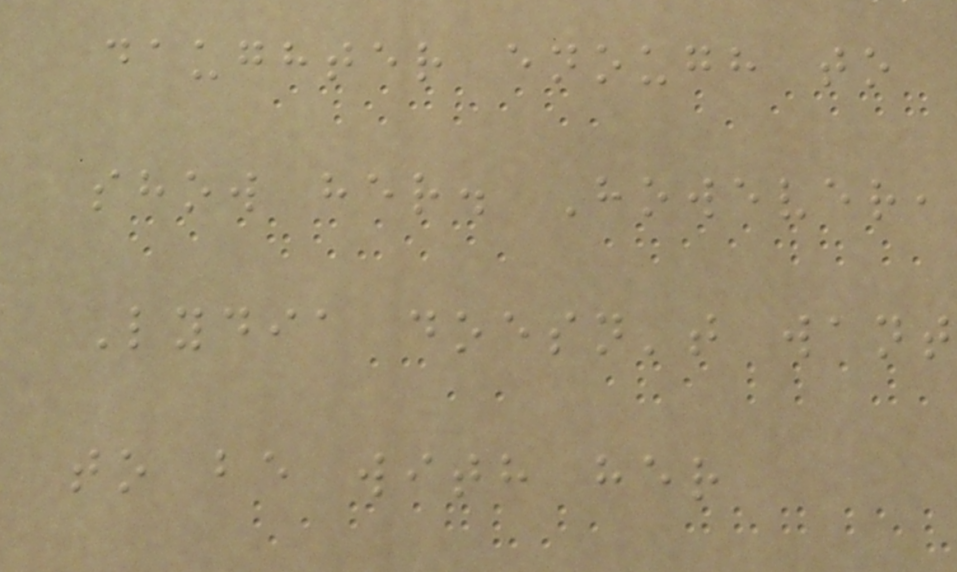daughter enough to
show her. However,
Lydia doesn't want
to be with her
